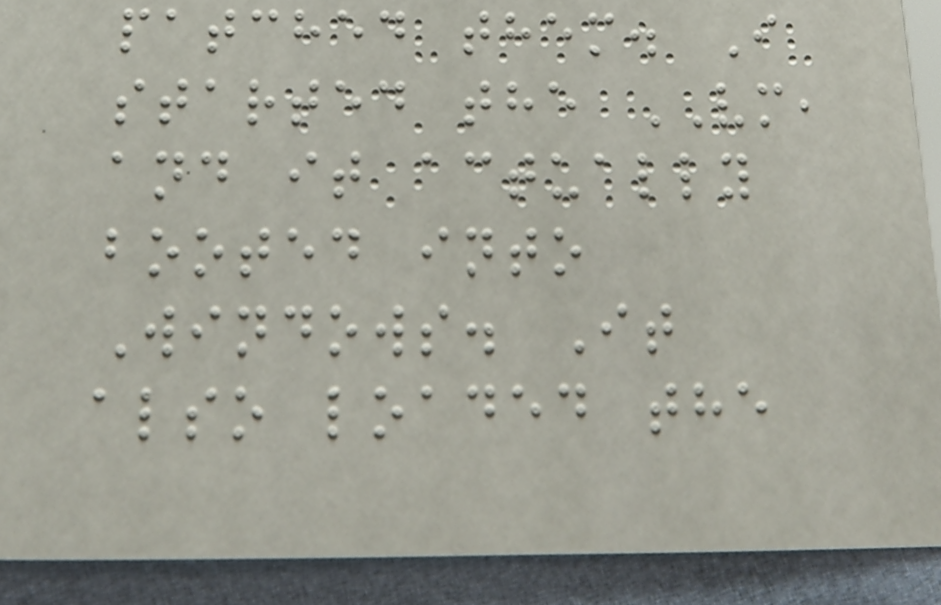patched them. I
started the VM,
and it actually
booted into
Windows. It
also loaded the
